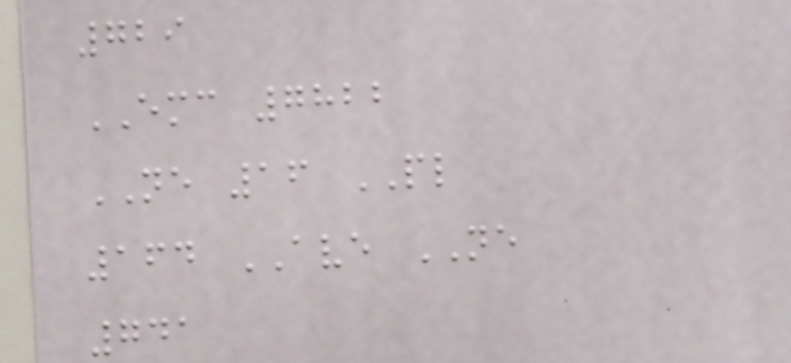729
EMC 7822
NE 16 PL
164 AVE NE
741
